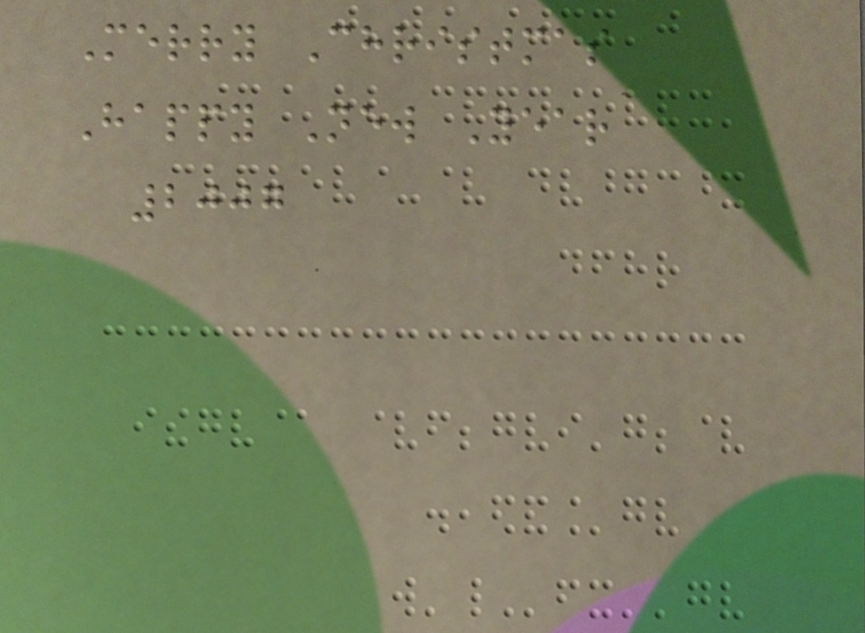Merry Christmas
Happy New Year
2007
